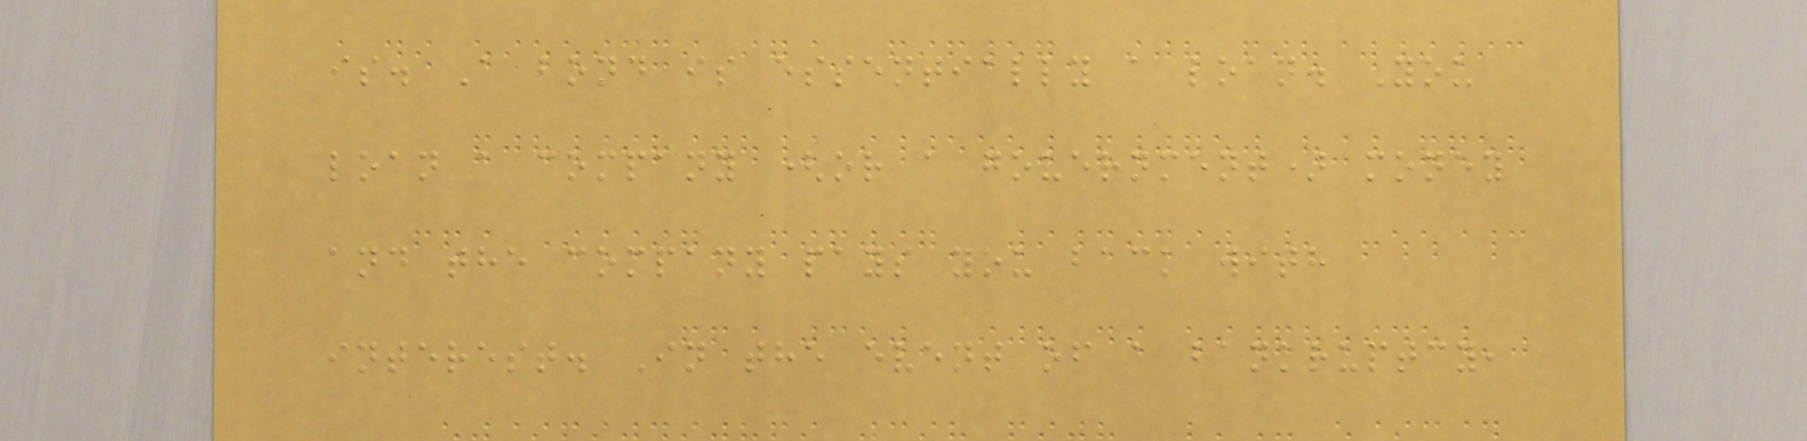is. A bond is essentially a loan. You
loan a company (or a government) money
and the company pays you back with
interest. In the event of a bankruptcy,
